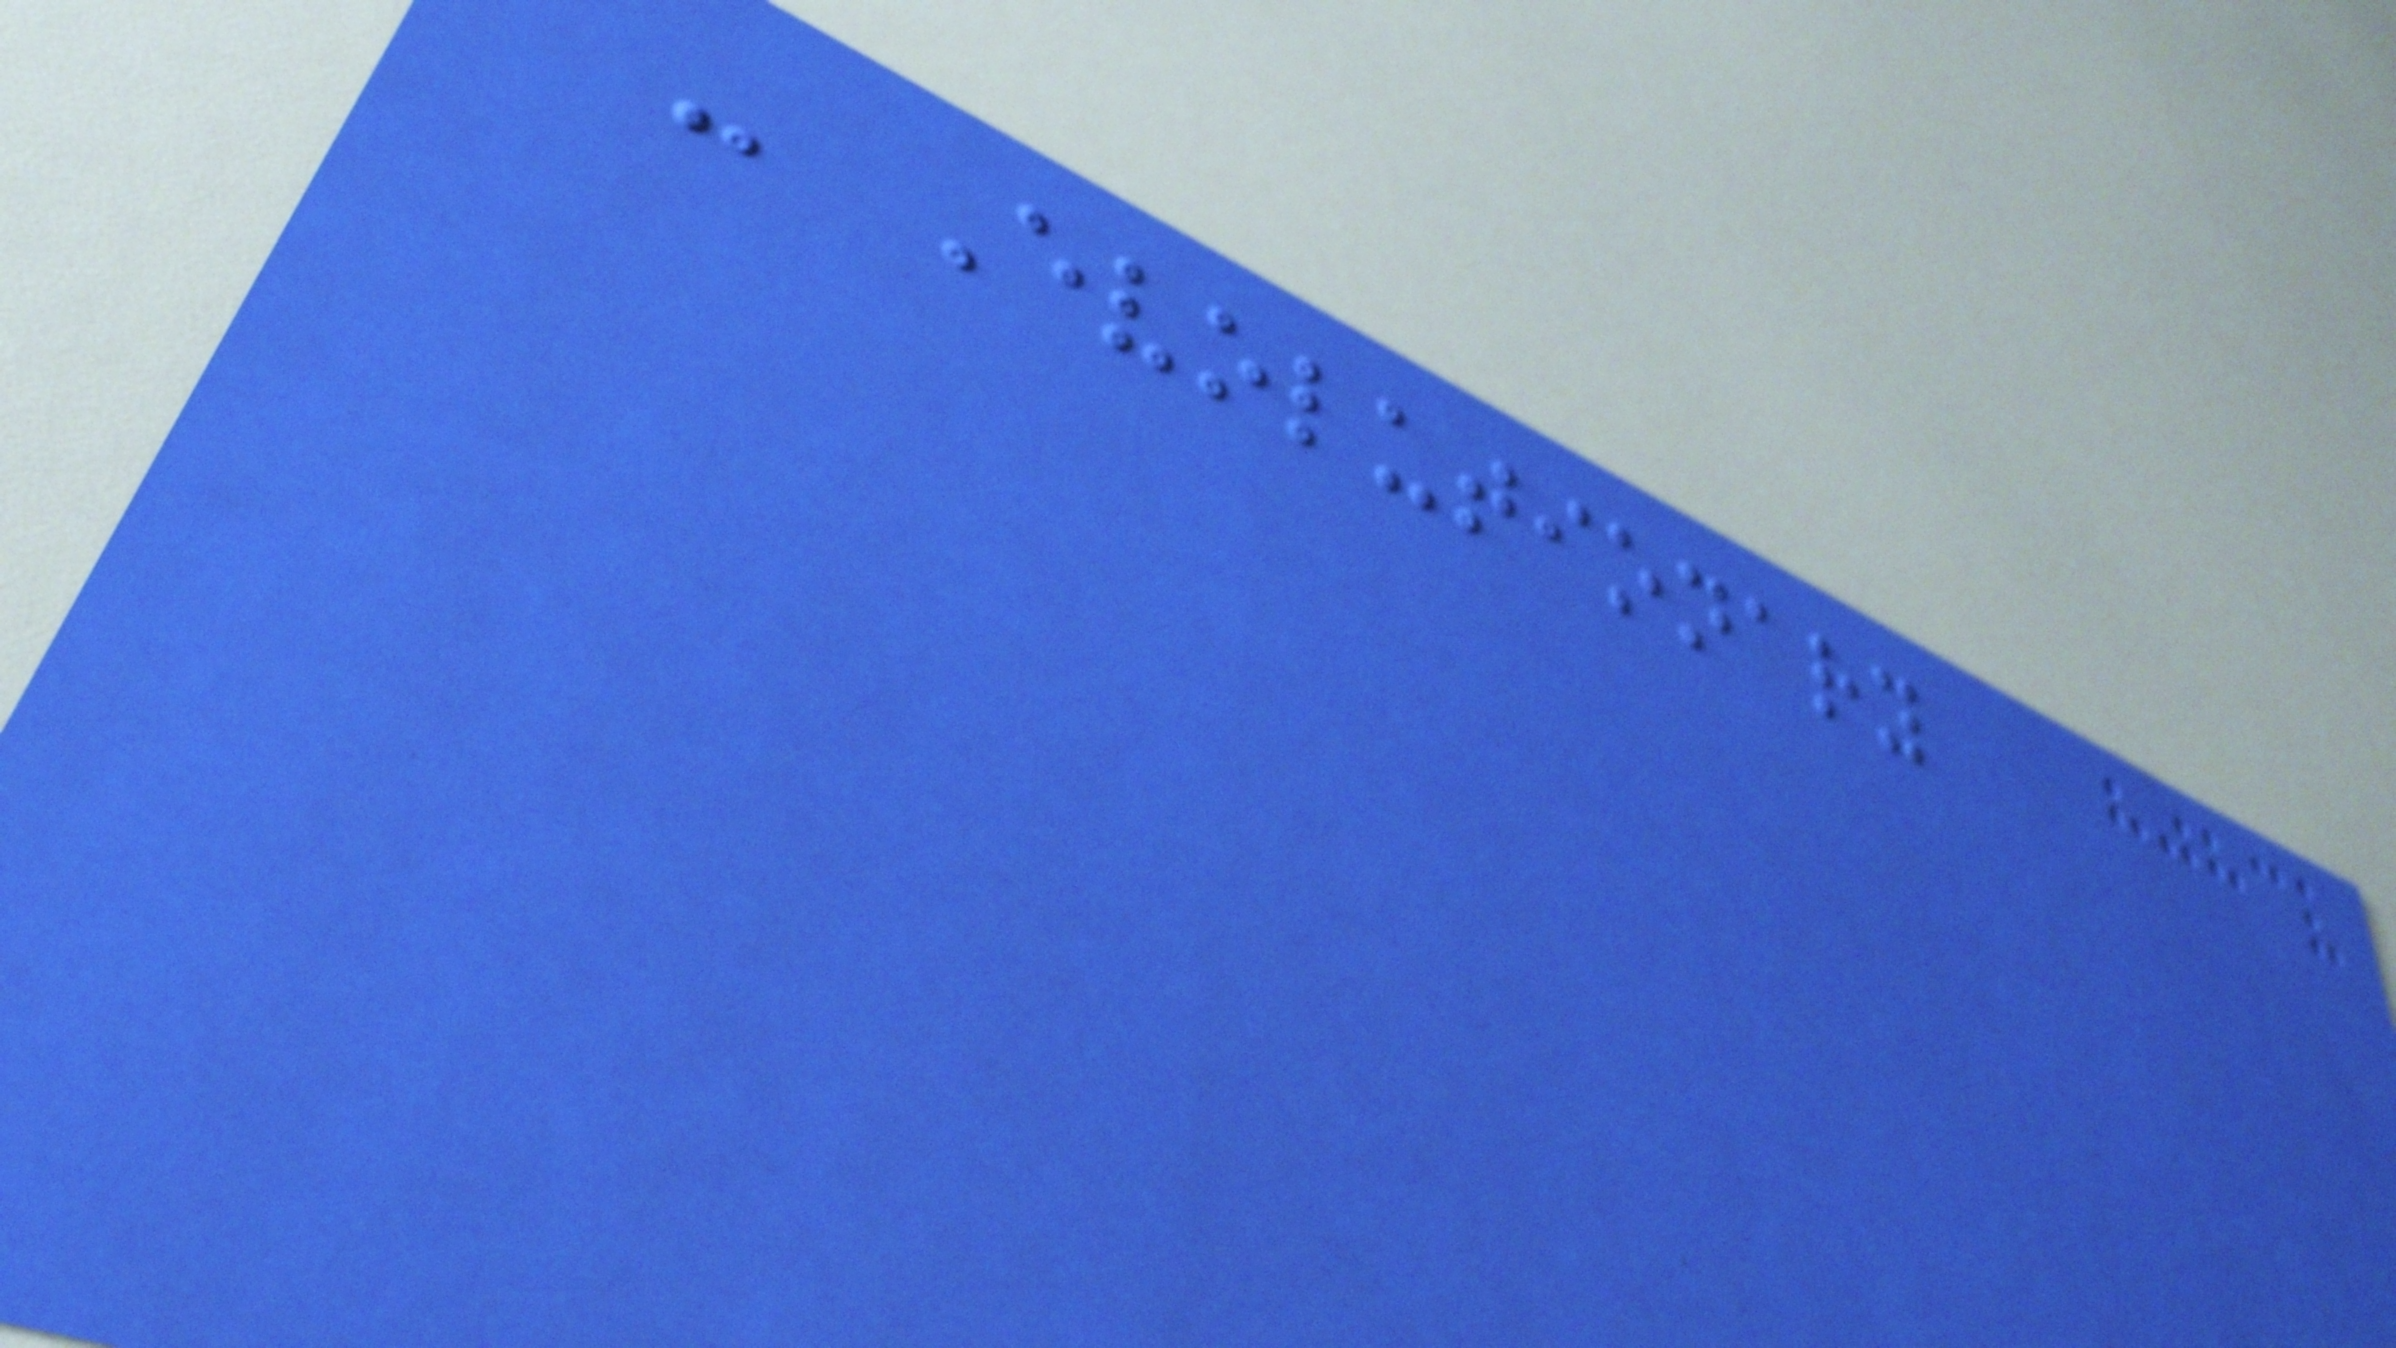- Evolutionary
